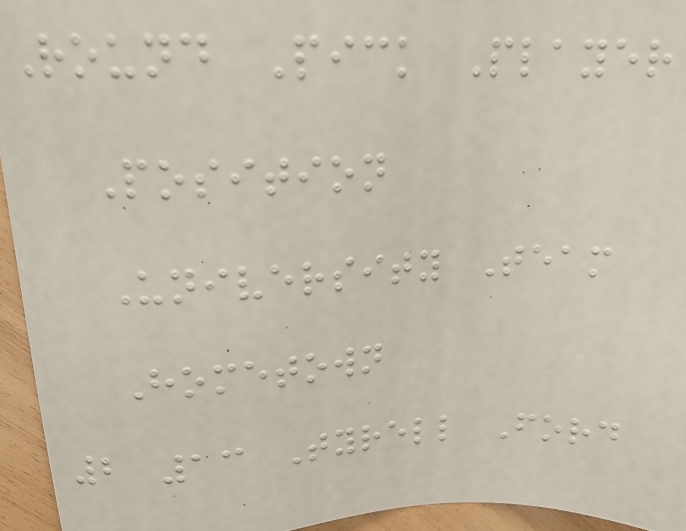Round Pick Player
Position
University Team
Hometown
2 13 Tyrell Ford
